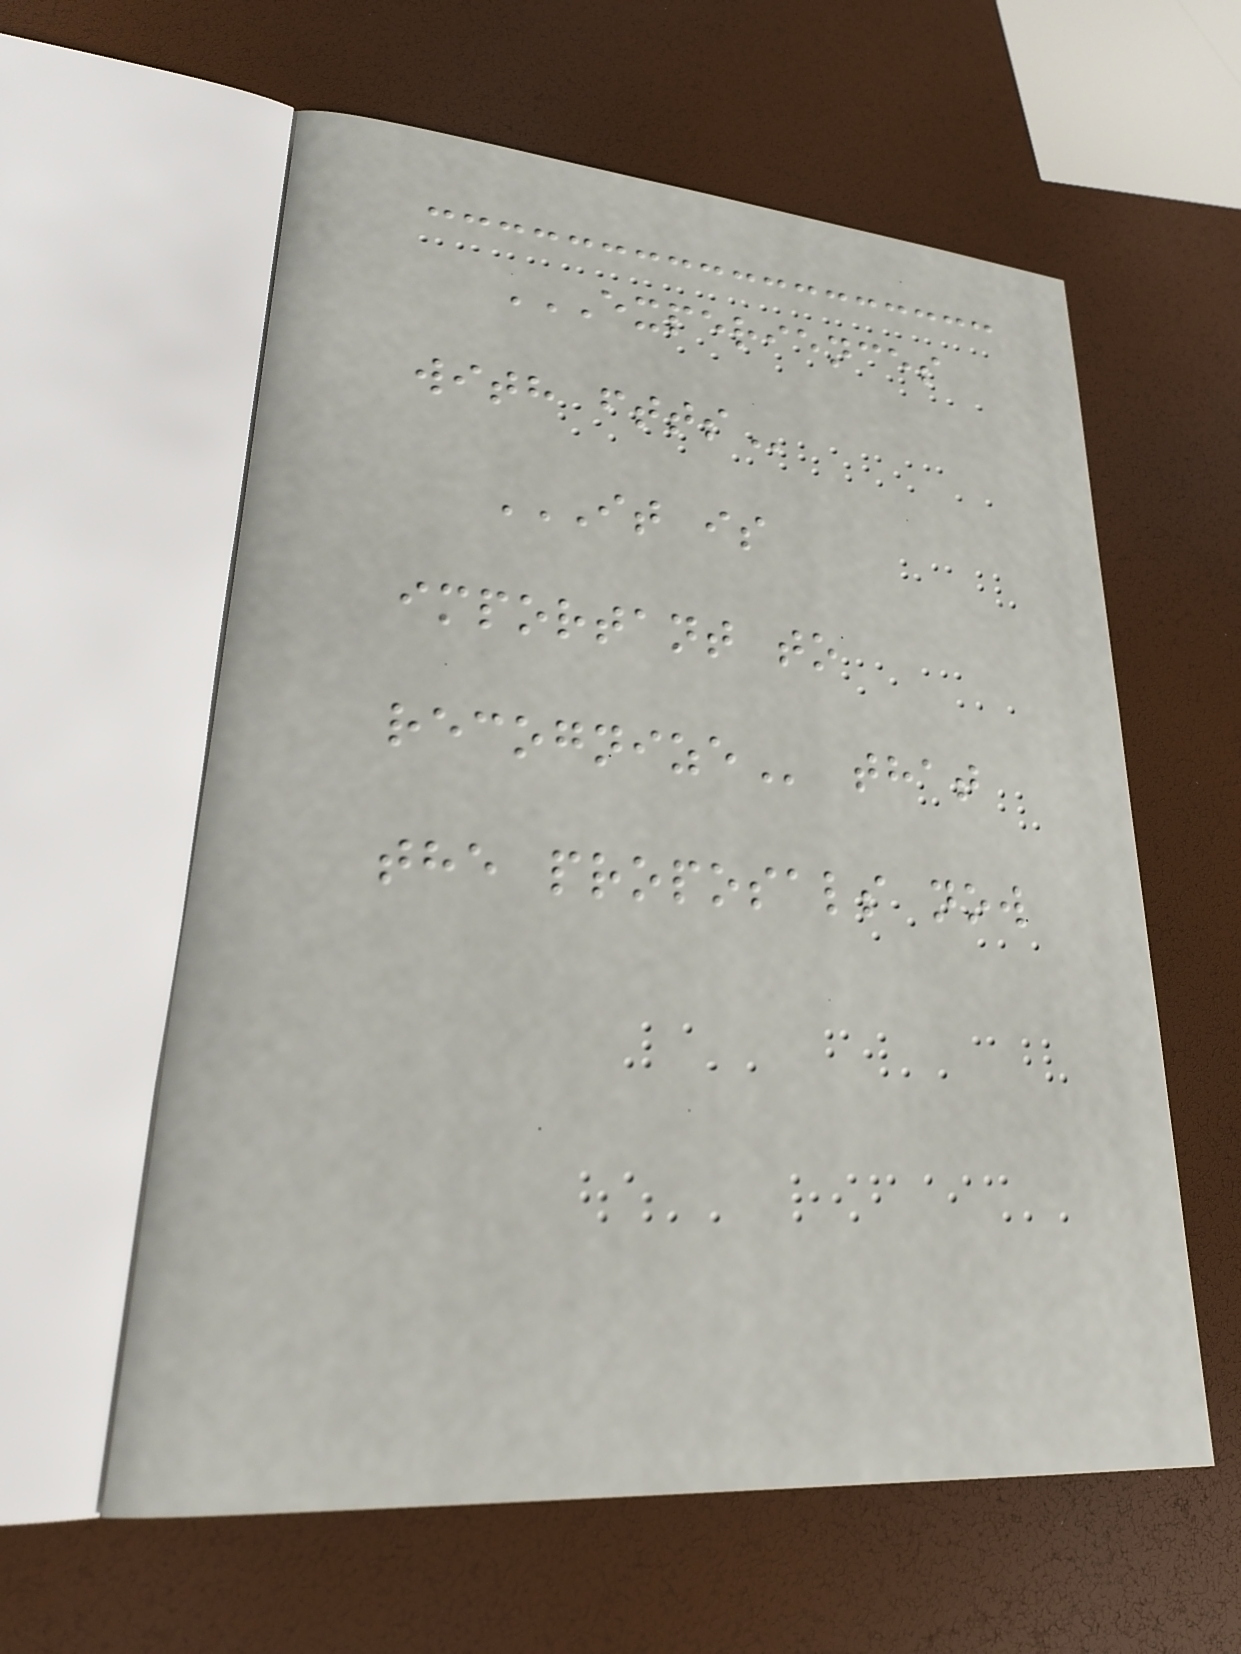EXPERIENCES
WITH FTTS
IT IS
IMPORTANT TO
RECOGNIZE that
the proposals now
